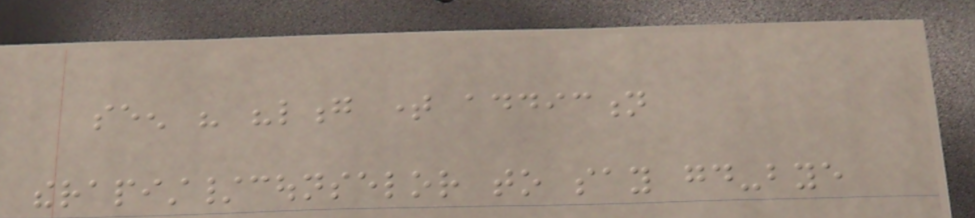seen his "long time addiction
therapist/counselor to say good-bye
